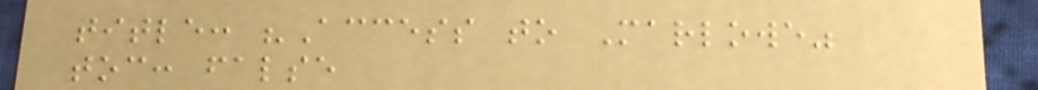title: "Access to Marlowe"
toc: false
